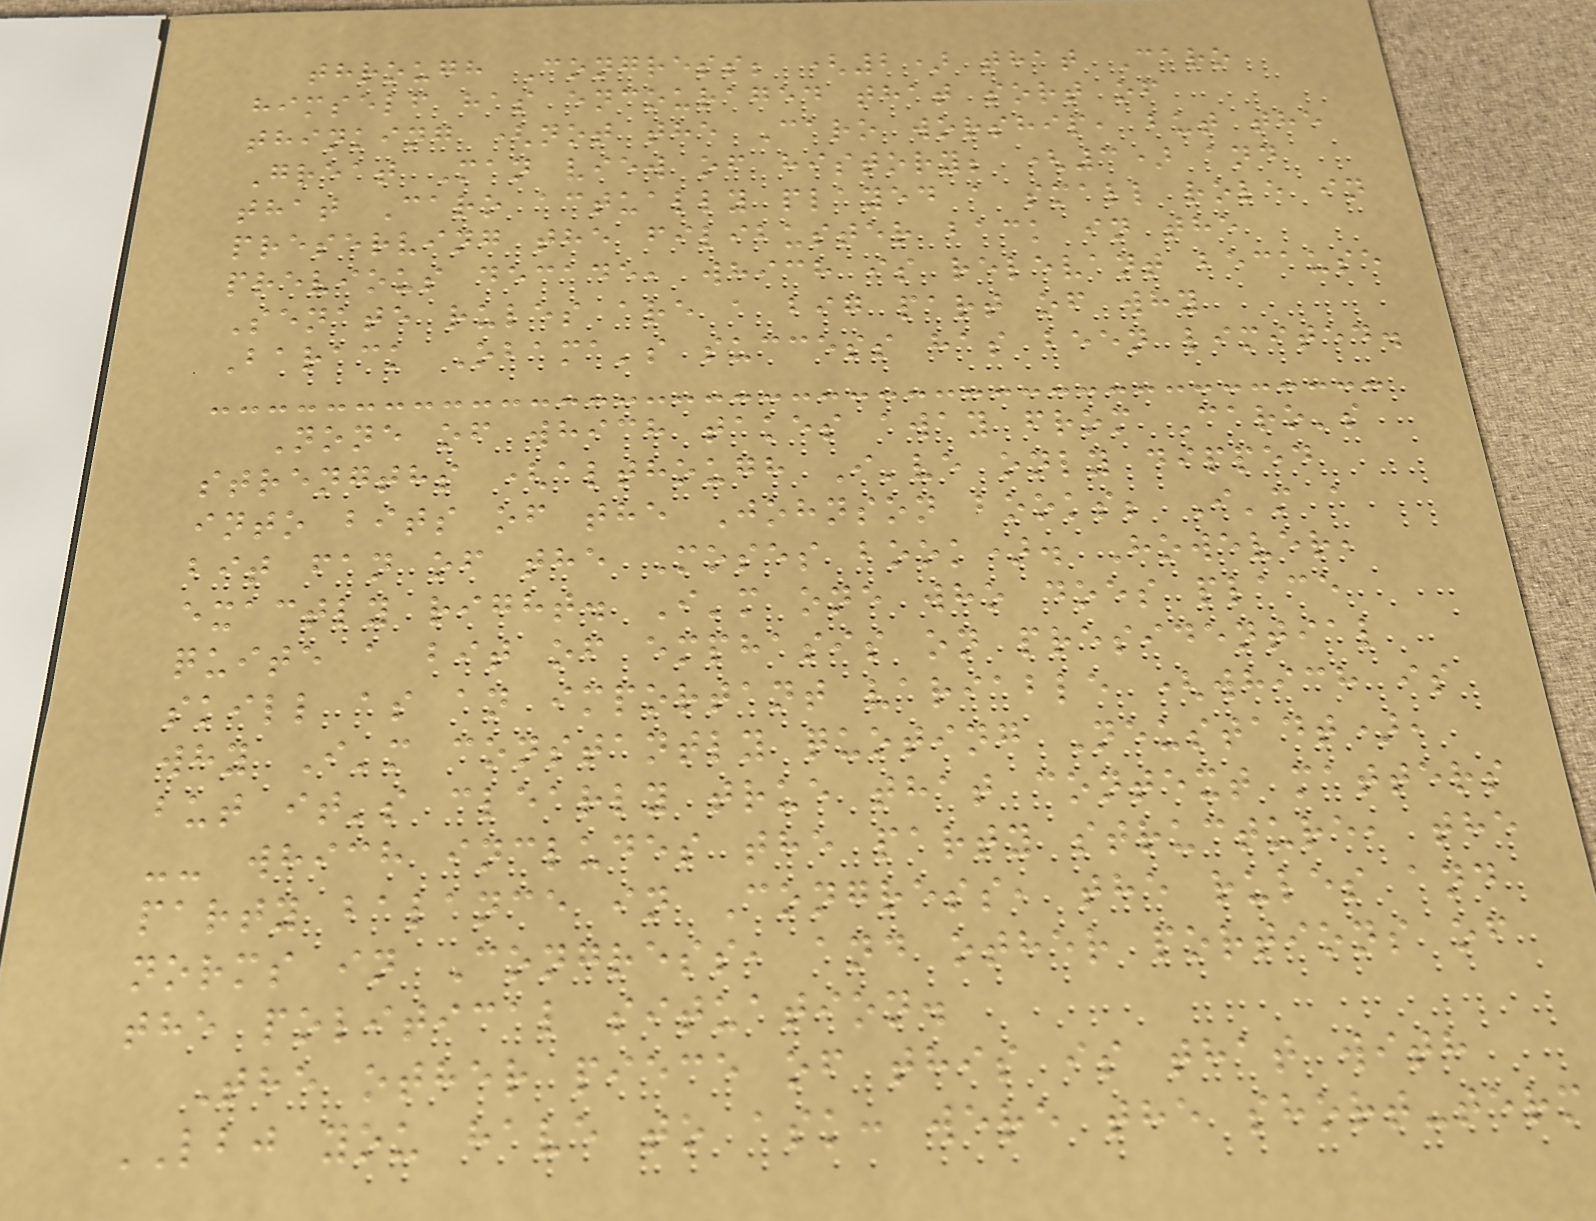through Congress; (2) that Caro
himself has encouraged that sort of
thinking (not the Caro worship, but the
Great Man view of history; (3) and
that Caro actually played a small role in
preserving the filibuster back in the
previous decade, which is relevant because
Senate rules are a big part of why
Barack Obama's success has been limited.
None of which takes away from Caro's
strengths (although I've only dipped
into bits of the Johnson books; I'm a
bit fan of the Moses book). However,
exactly right. I'm one who does place
quite a bit of emphasis on presidential
skill as an important variable (which is
why I'm constantly quoting Neustadt),
but it's clearly true that context matters
-- which includes the party structure, the
party balance in Congress, the rules and
norms in Congress, and other portions of
the political situation.
The other piece of this is that with
LBJ you have to ask: were the short-term
